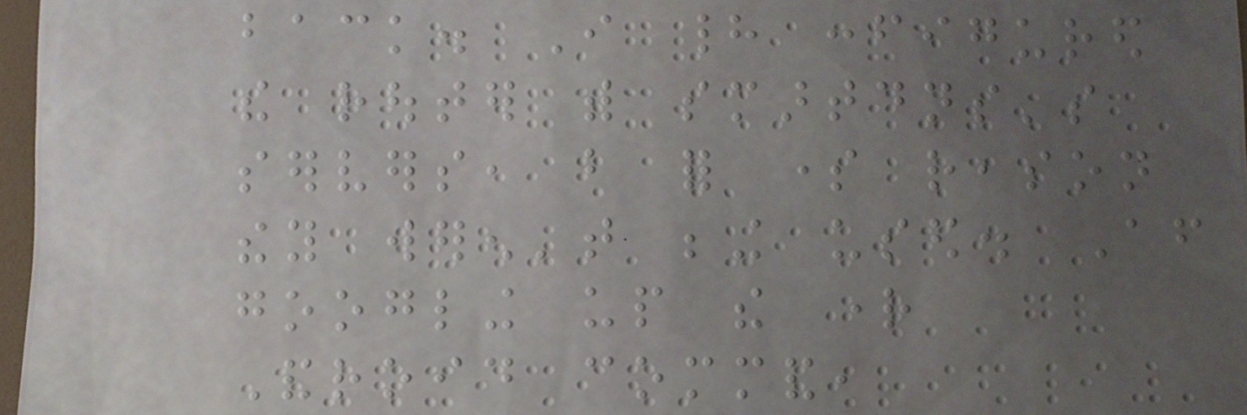back. I had configured
the router with smartdns's
servers, but for some reason
they weren't being used. After
googling up the right
Android command,
